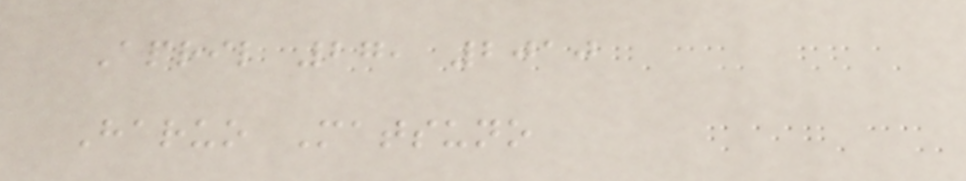April 27, 2010
Haruo Matsuno
